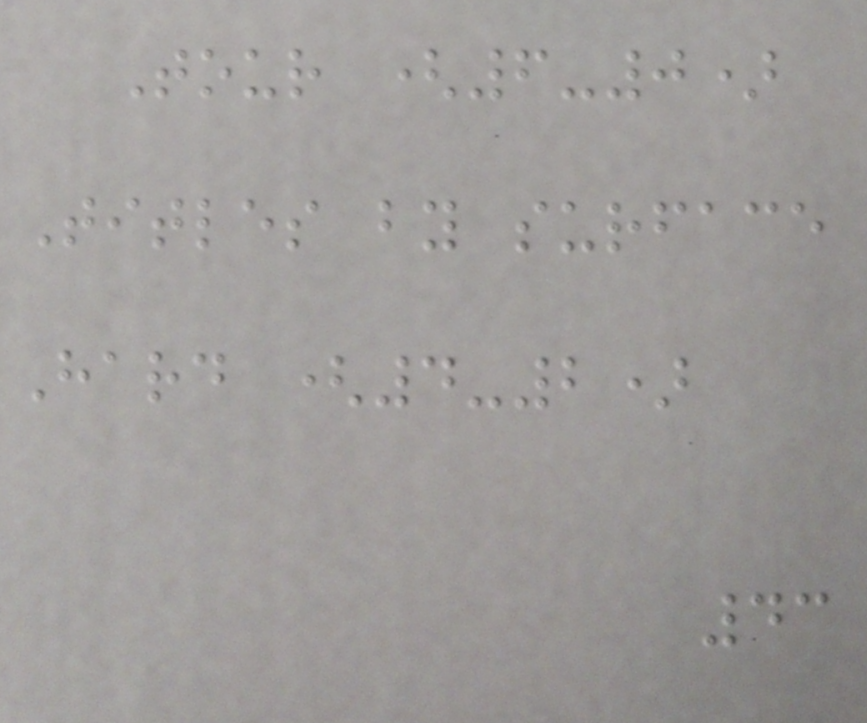Tour (6-0)
Titles by surface
Hard (4-2)
43
